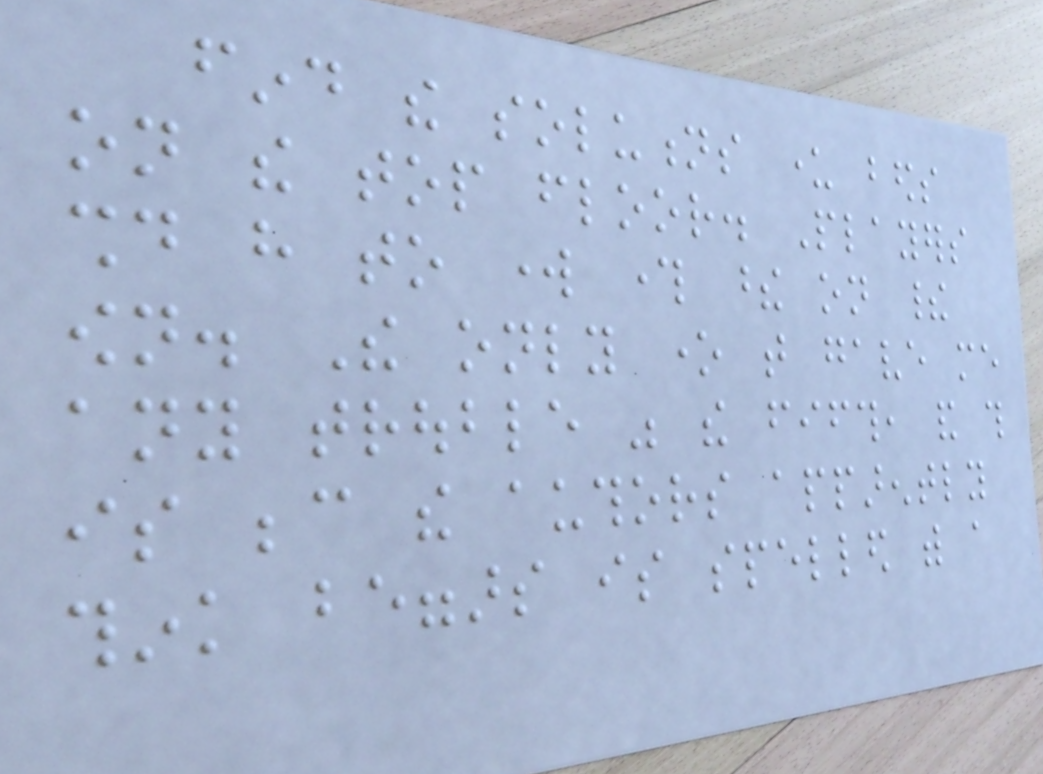find the solutions under beds
on the top floor. Players
should have to work through these on their
own. The only one that gave me
any trouble was the fifth, and this
is because the authors apparently
think beggars is spelled with a
